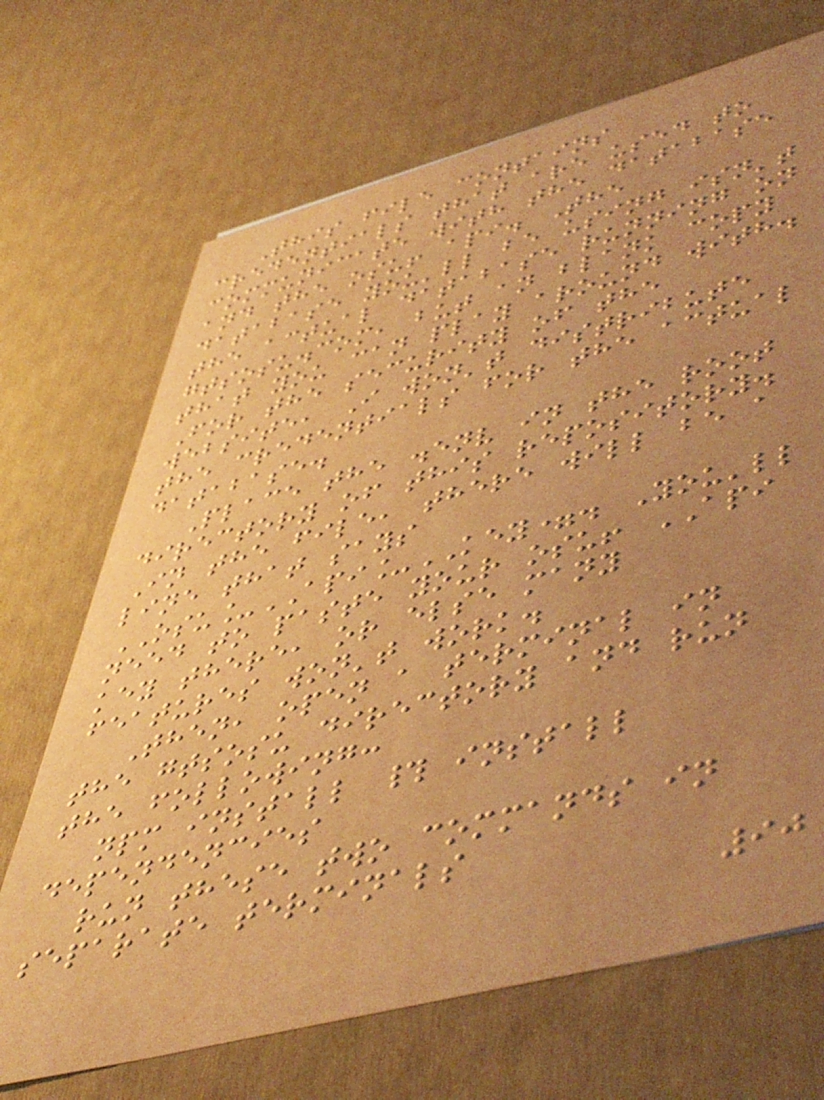This file contains
credentials that are used to
communicate with the database
and the osu! api. The
database you'll be using isn't
the actual database running on
gtsosu.com, but an blank copy
that you can play around with.
For the security of the
website, I won't distribute
the credentials for the actual
database.
Place the .env in the root
directory of this repository.
In the file, there will be a
line that says
OSU_API_KEY=. You'll
need to paste your osu! API
key there, or else many
features won't work.
Then, open a terminal in
the gtsosu directory and run
the following:
npm install # install
dependencies
run these two commands in
separate terminals
90
